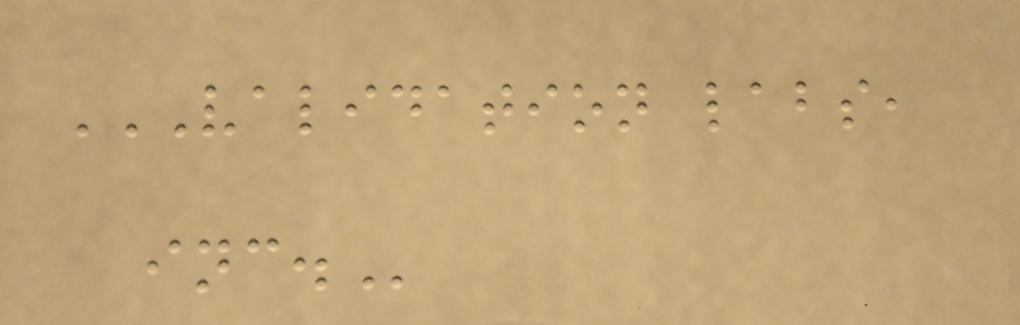VALIDATION LABS,
INC.
